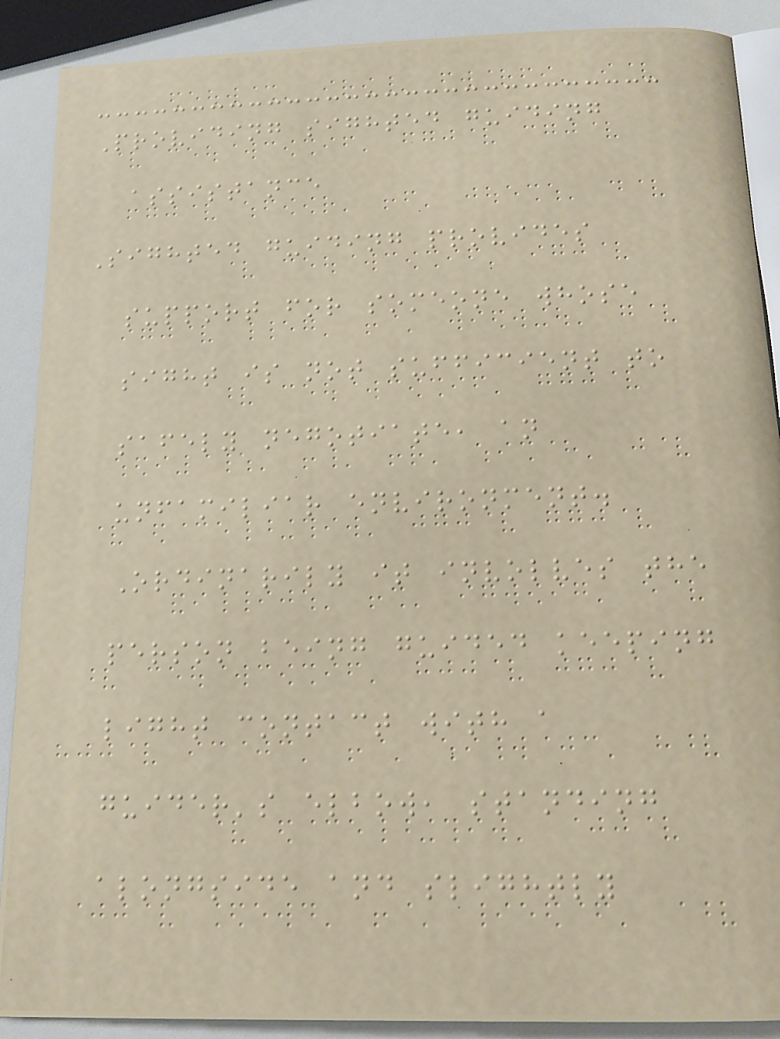Providing sighted guiding
assistance
Sighted guiding provides
support for someone whose
sight is not sufficient to
safely negotiate, an
unfamiliar environment.
Ordinarily it involves the
person being guided keeping
light contact with a
guider's elbow, standing
alongside and slightly
